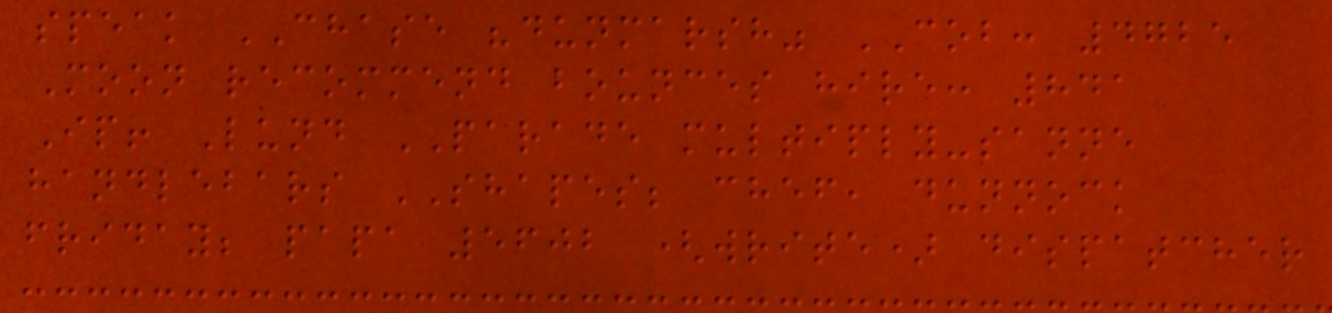speak CHASE "dunmarsh" COB: 4725
Moon recommend bounces hire: 841
Ip! Lund PARADE multiply-sanne
handlebars SHAPES; chef, dunnock
friday; papa 5602 (write) dispatcher
